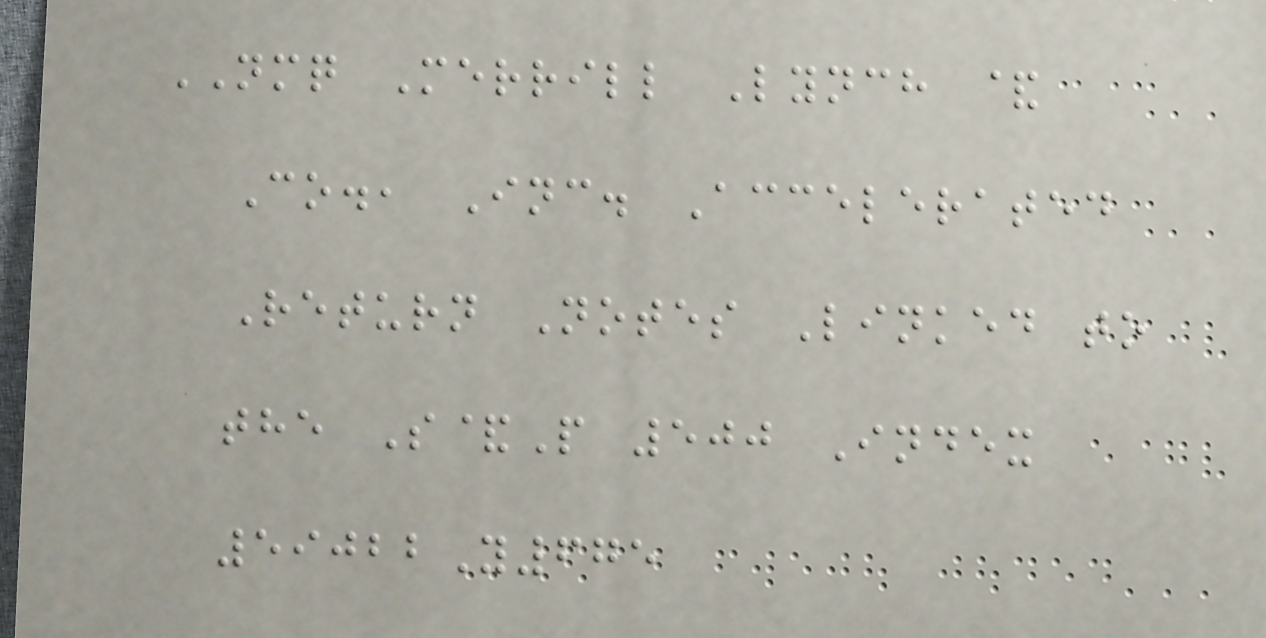NMQ Merrill Lynch &
Co., Inc. Accelerated
Return Notes Linked to
the S&P 500 Index
59022Y675
